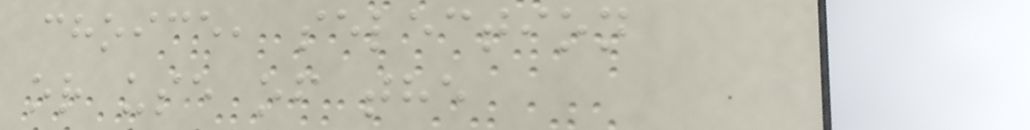choice, selection
or use of the
